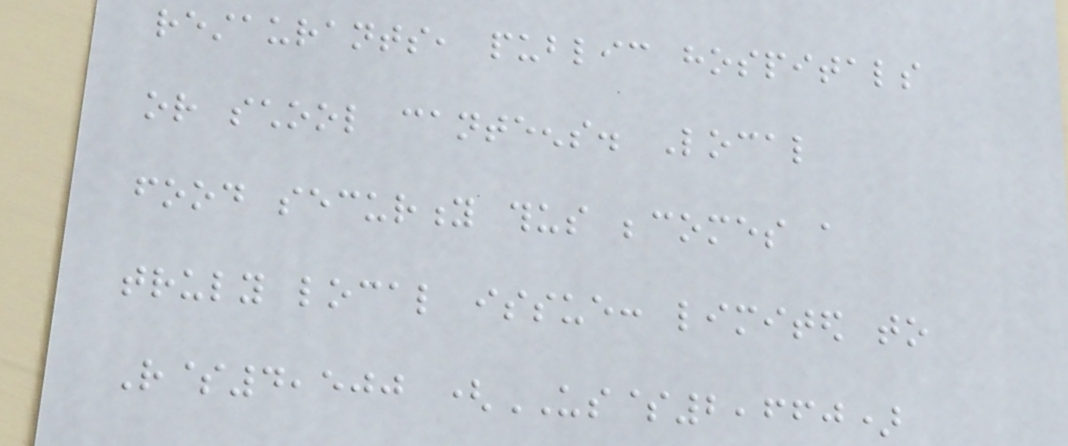restaurants, public hospitals
or school canteens. Local
food security thus becomes a
truly local issue: limited to
R$4,500 (US$2,660)
